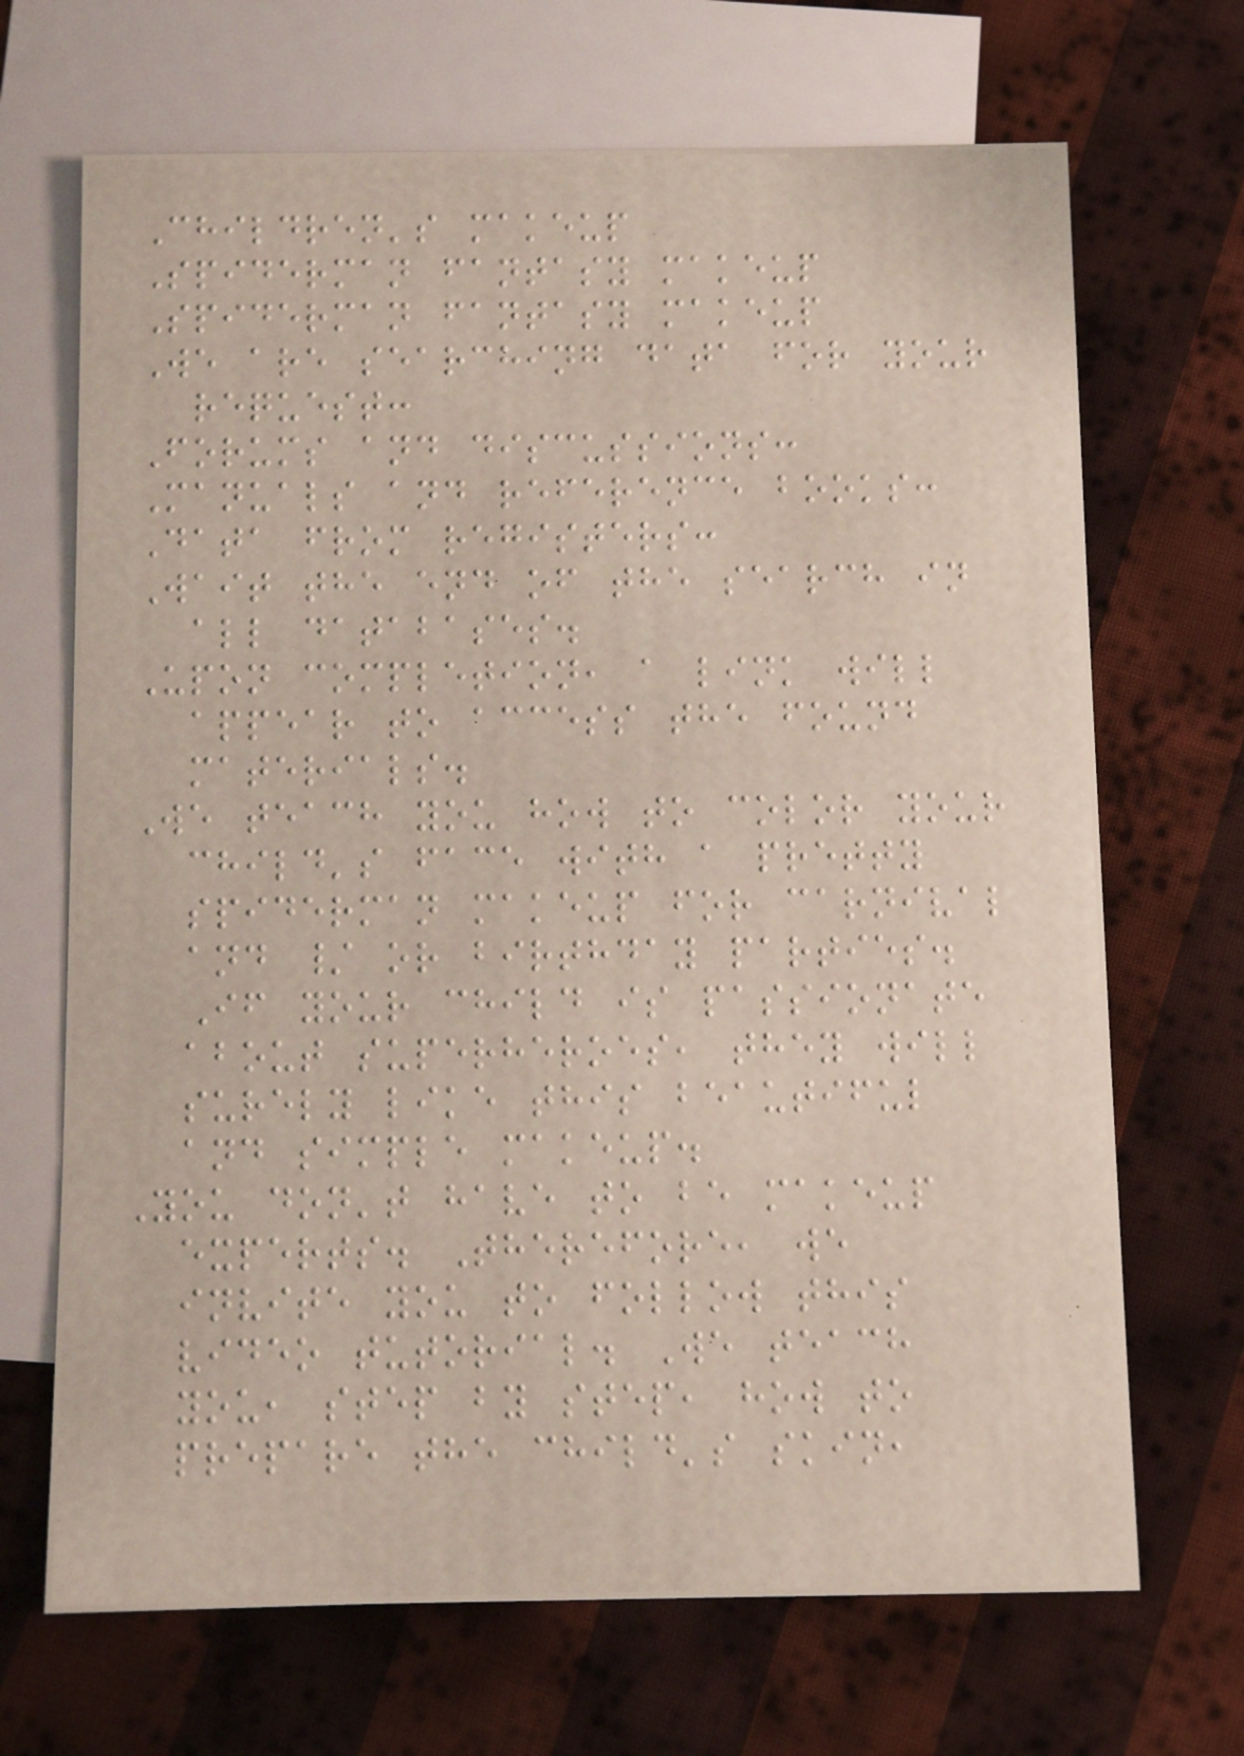Children's makeup
Spiderman fantasy makeup
Spiderman fantasy makeup
We are searching data for your
request:
Forums and discussions:
Manuals and reference books:
Data from registers:
Wait the end of the search in
all databases.
Upon completion, a link will
appear to access the found
materials.
We teach you how to color your
child's face with a pretty
spiderman makeup for carnival
and / or birthday parties.
If your child is passionate
about superheroes, they will
surely like this beautiful
and simple makeup.
You don't have to be makeup
experts. Therefore, we
invite you to follow this
video tutorial. We teach
you, step by step, how to
prepare the child's skin,
